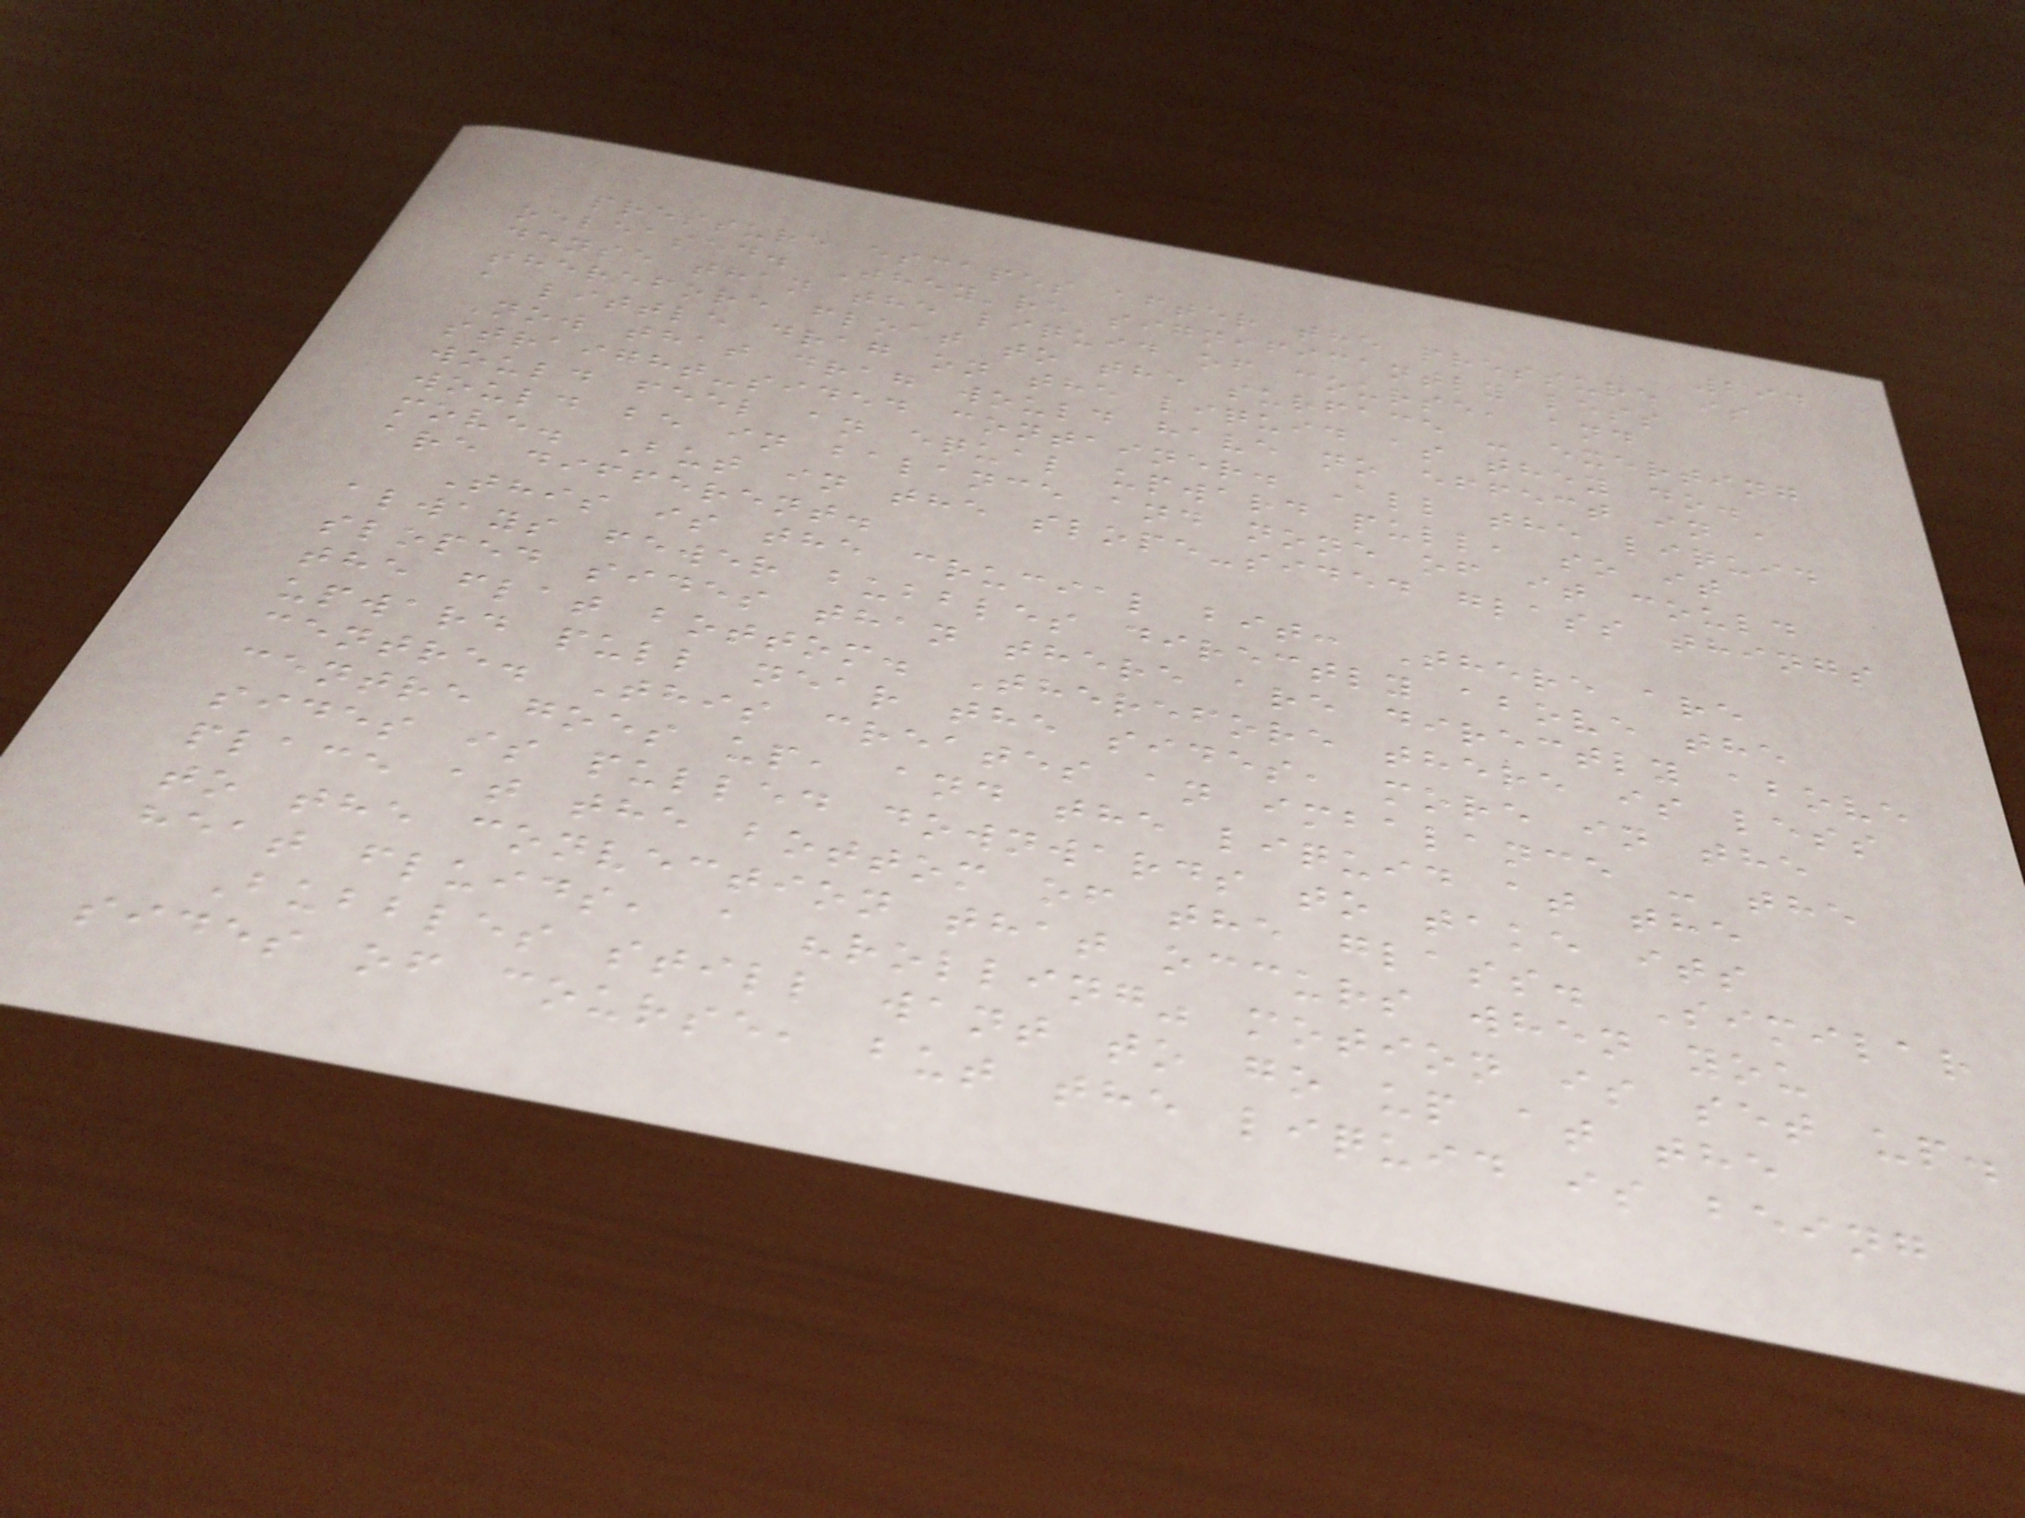294
pressure escapes after the pressure is
released. They're significantly less
dense than the liquid of course, and
therefore float to the surface - exerting
a little drag on the liquid as they do.
Now that drag would have no effect in a
straight-sided container. All the liquid
would feel an equal upward pull, so it
would be in balance and none of it could
move. But in the slope-sided glass things
are different.
This is the crucial bit: There are
always fewer bubbles directly above the
sloped sides than there are directly above
the flat bottom. Therefore there is less
upward pull near the sides, more in the
centre. This creates an imbalance - the
centre goes up, and the liquid at the
sides is pulled downwards to take its
place at the bottom of the glass. Similar
to the convection that occurs when you
heat fluids, a "rolling" motion is set up.
Bubbles still want to go up at the
sides of course, but the liquid is being
